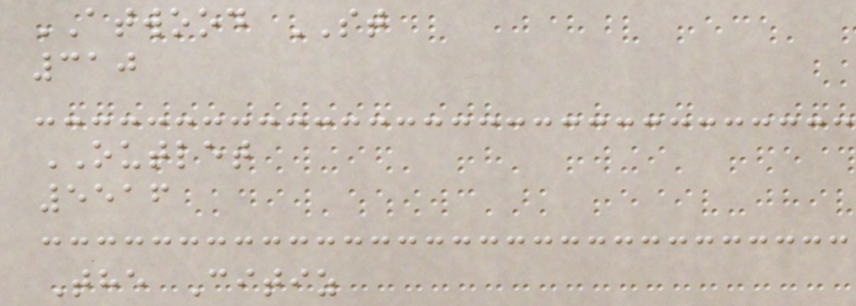ATWOOD ST
310
OUTLET
5516
The Citiz
